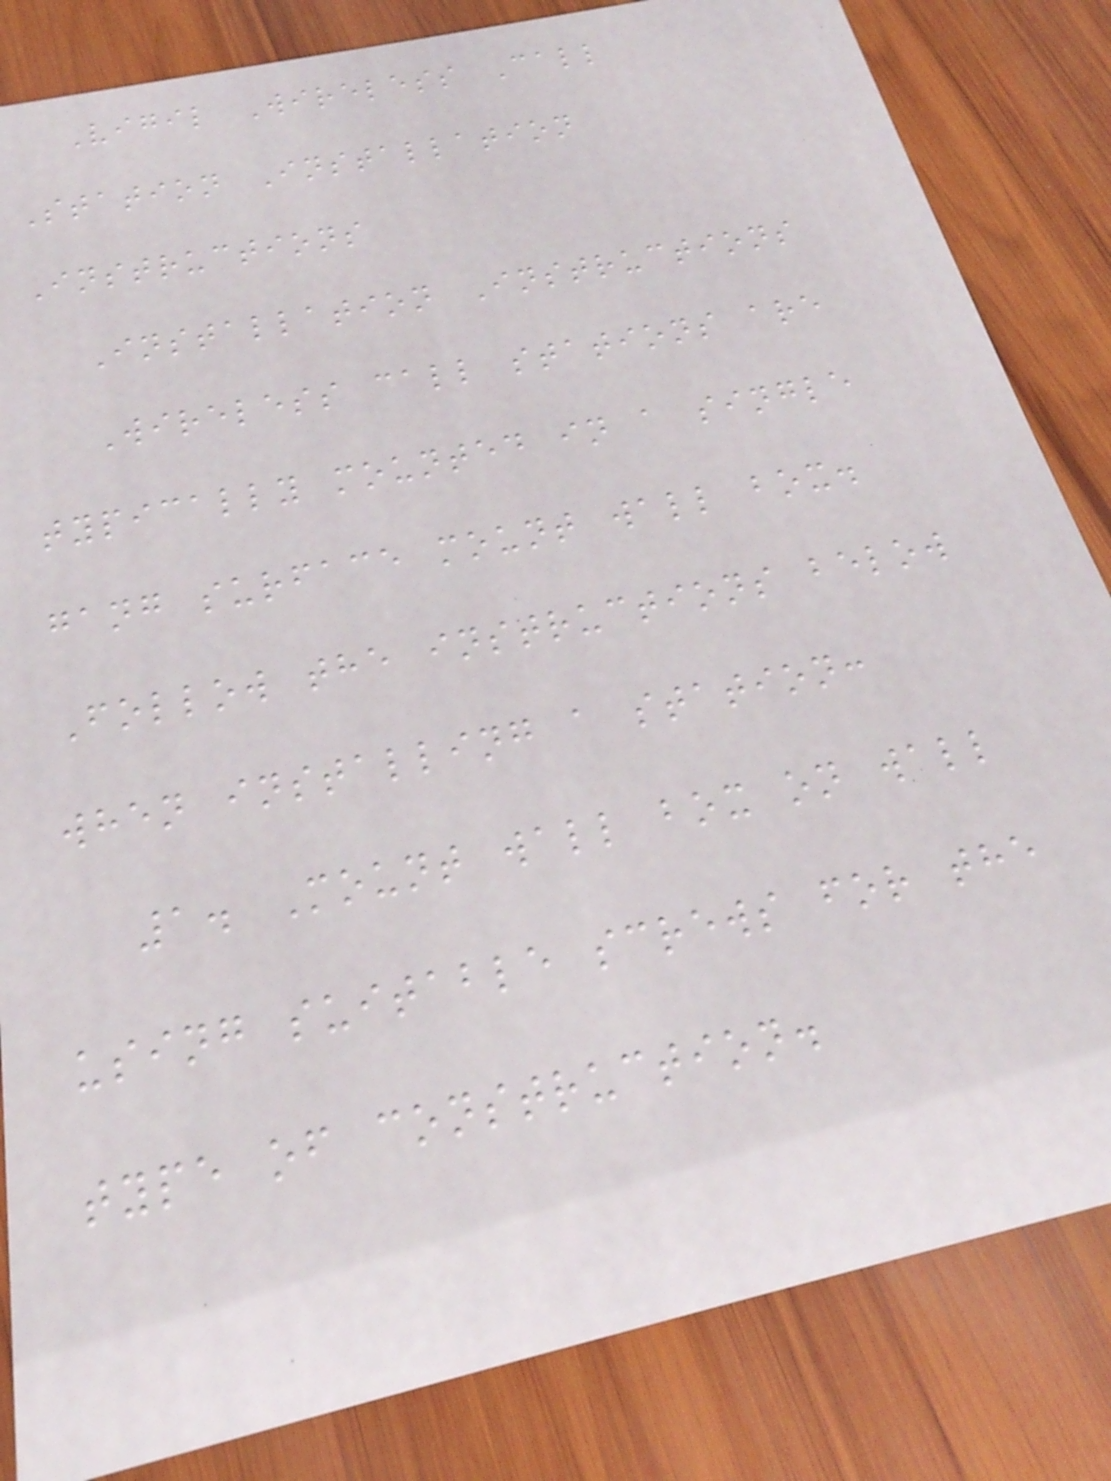Vigil Wireless Call
Station Installation
Instructions
Installation Instructions
Wireless call stations are
typically mounted in a single
gang surface mount wall box.
Follow the instructions below
when installing a station:
1. Mount wall box on wall
using suitable screws for the
type of construction.
